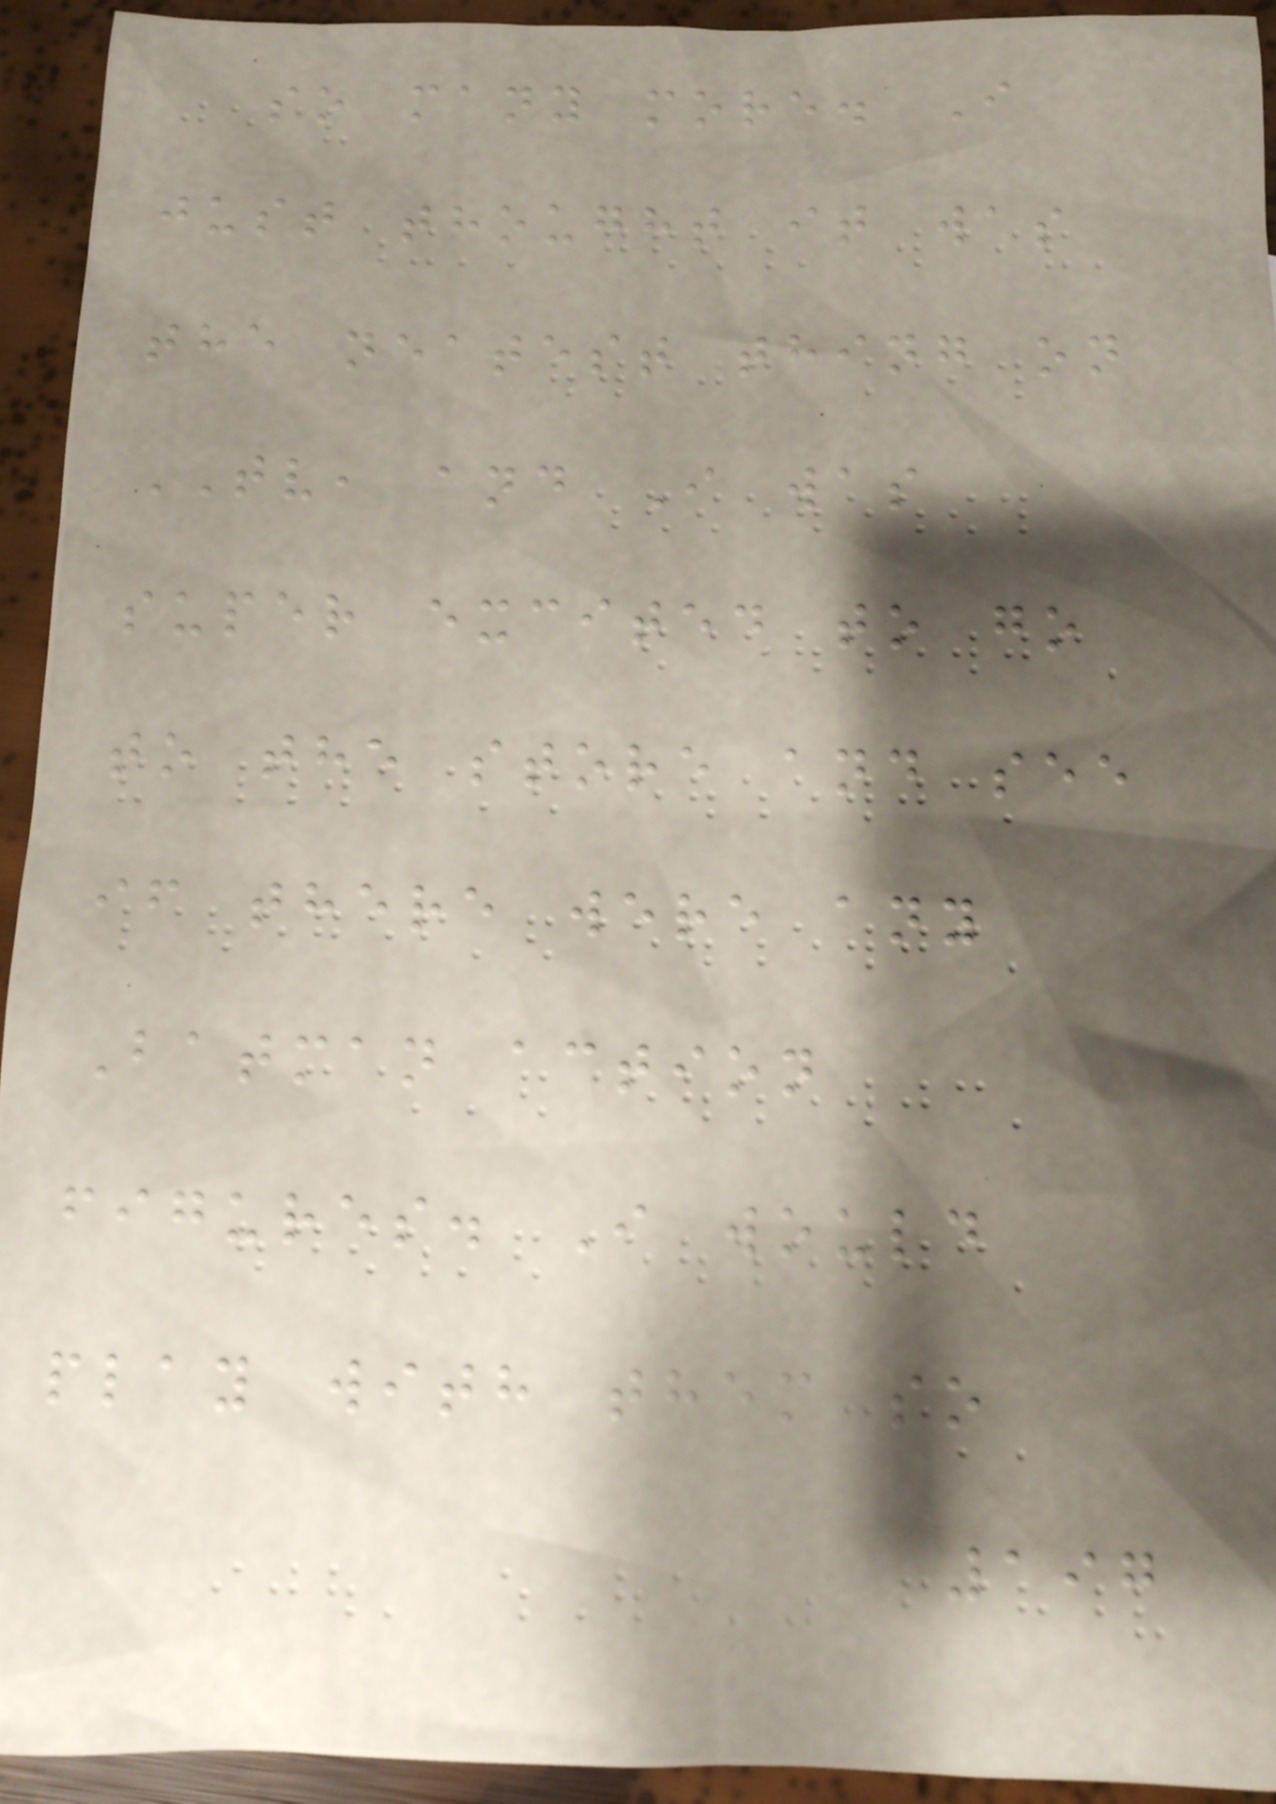so many more. I
just thought it was
the neatest thing on
TV, and I was
super excited to go
to the store and see
if there were any
Batman action
figures. I would
play with them so
197
